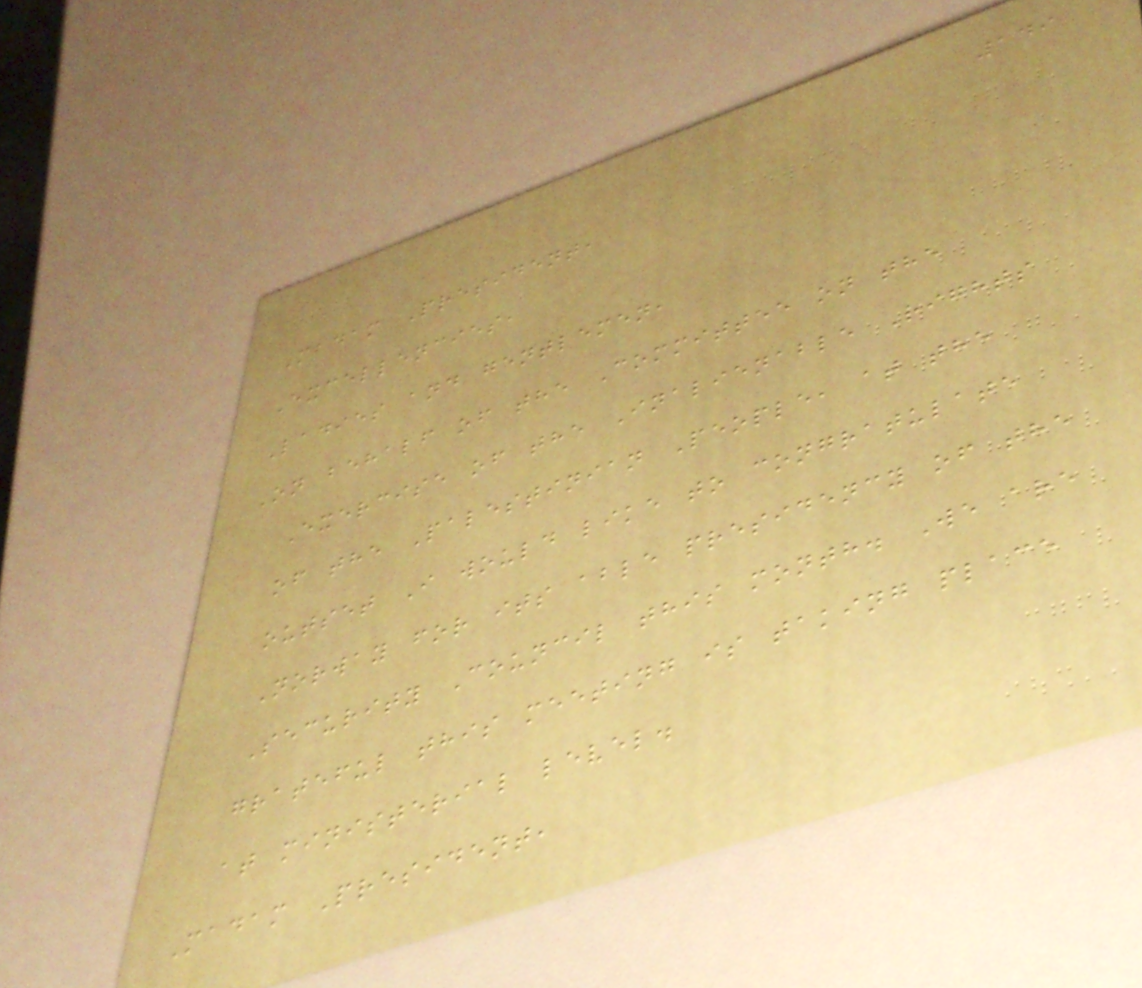149
Madam President,
Excellencies,
Ladies and gentlemen,
On behalf of the Committee on the
Exercise of the Inalienable Rights
of the Palestinian People, at the
outset I would like to congratulate
Norway for its able presidency of the
Security Council this month. We are
grateful this meeting is taking place
at ministerial level.
Madam President,
